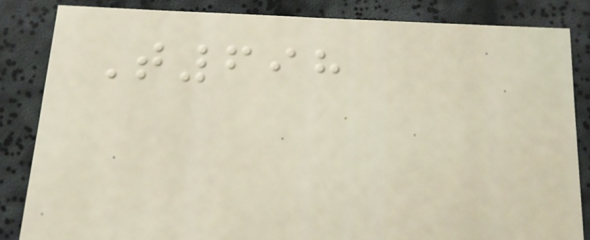T698
